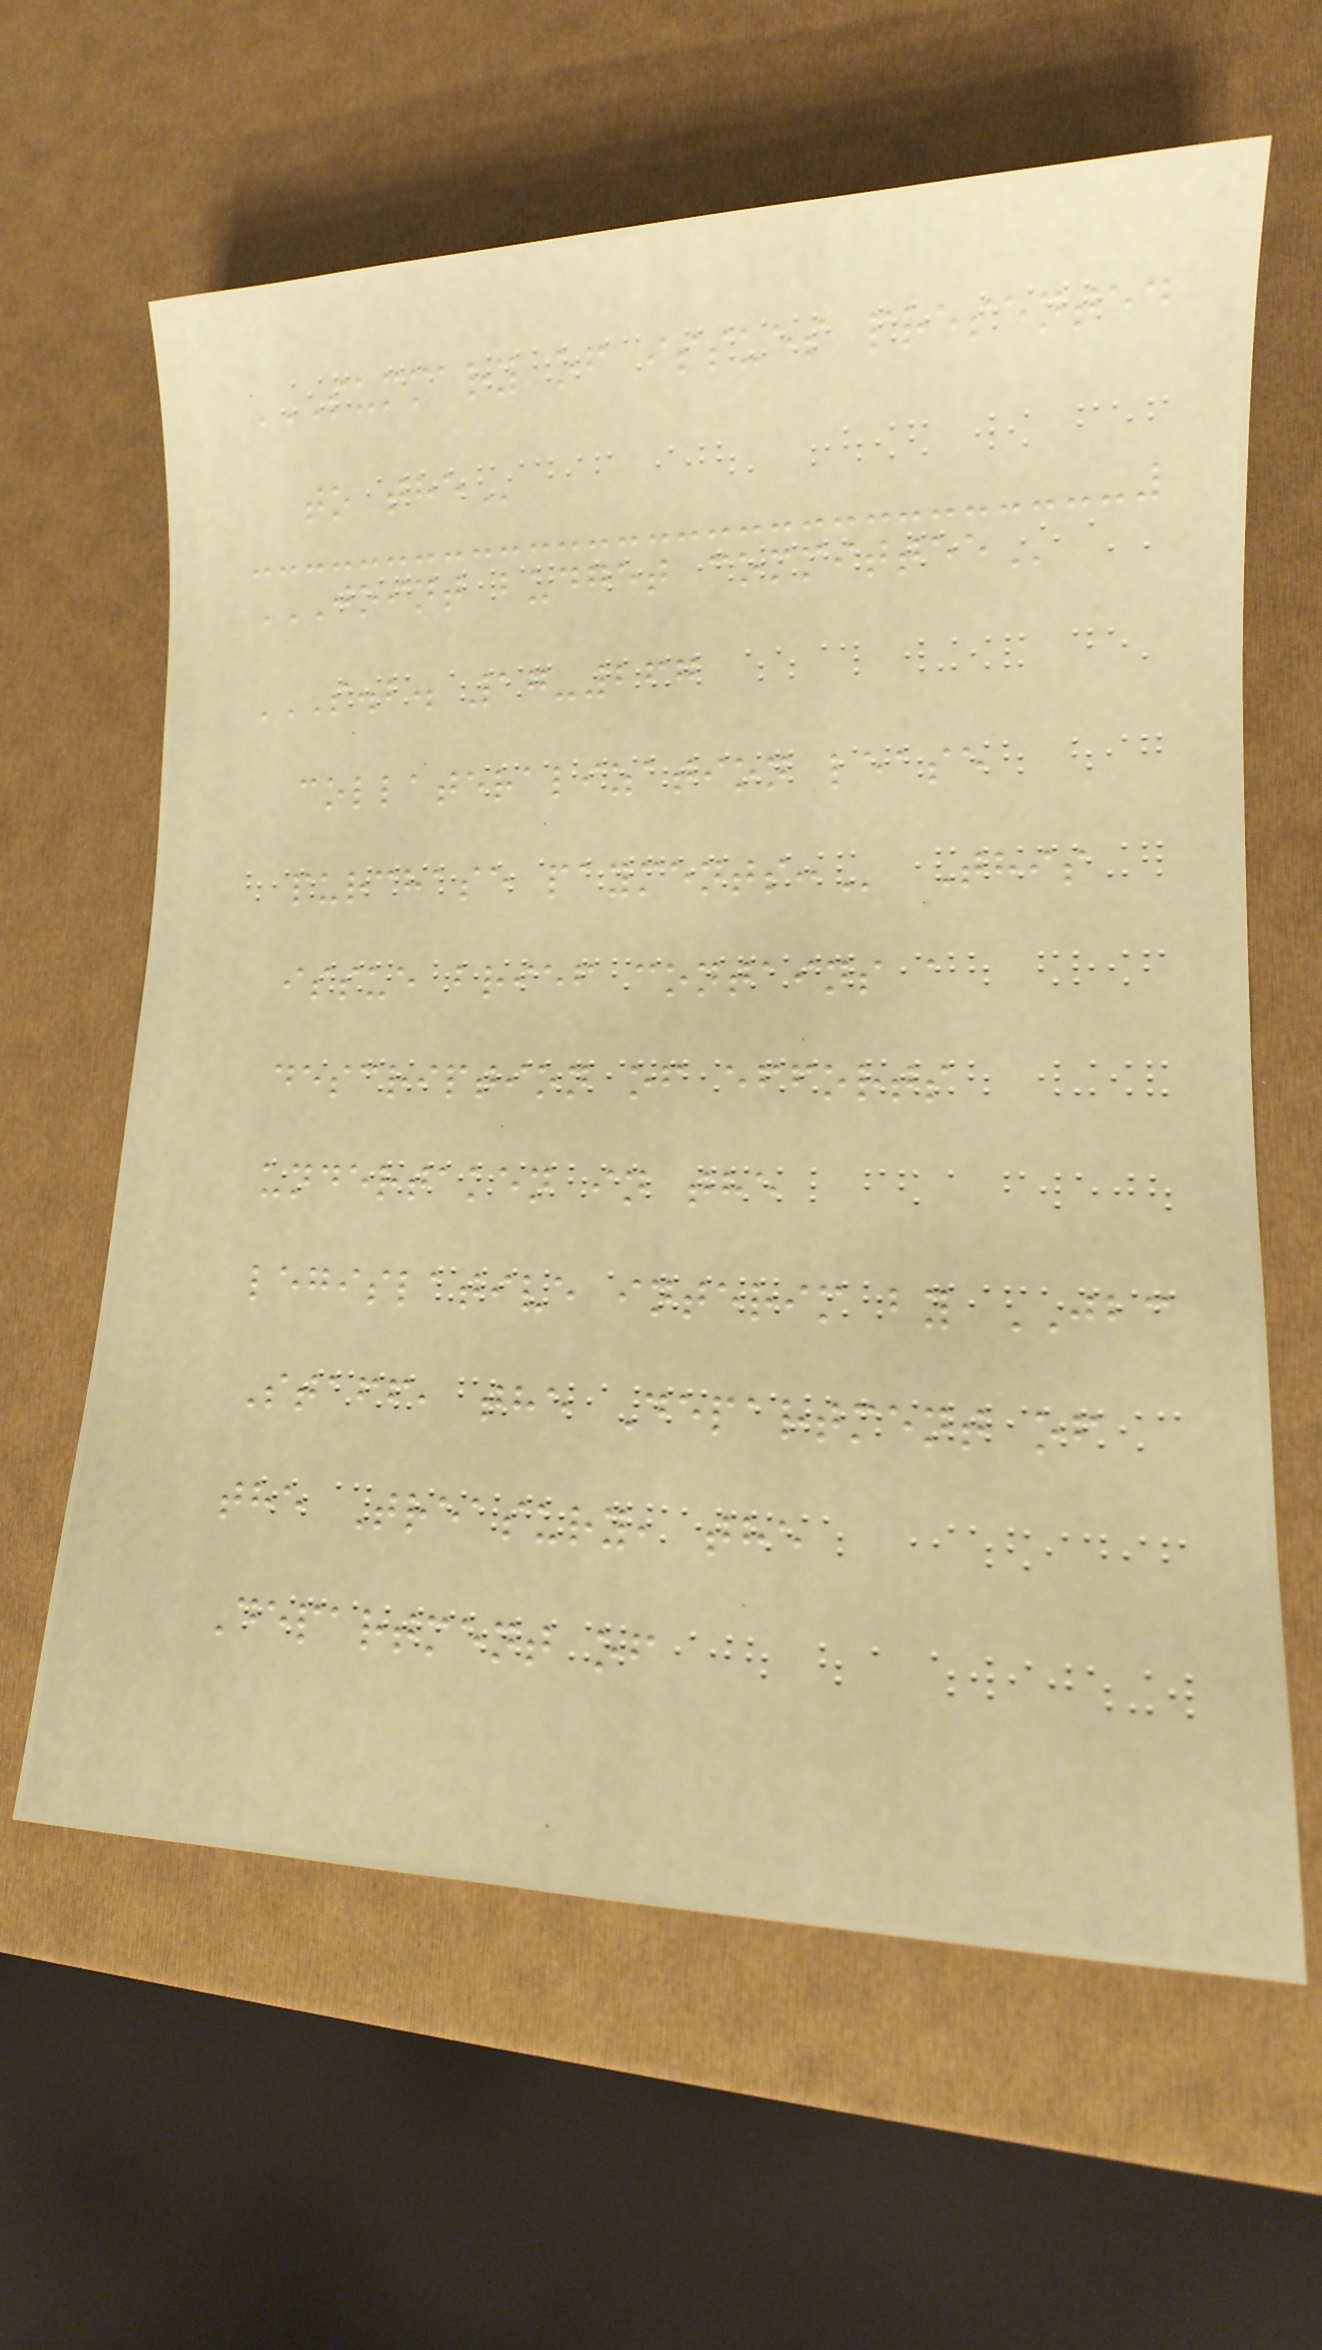SUMMARY OF ISSUES PRESENTED
TO THE
JOINT BUDGET COMMITTEE
S.B. 17-267
COLLATERALIZATION LEASE
PURCHASE PAYMENTS: This
issue brief contains a
description of efforts
undertaken in the
legislative interim by JBC
Staff, the Department of
the Treasury, the
Department of
